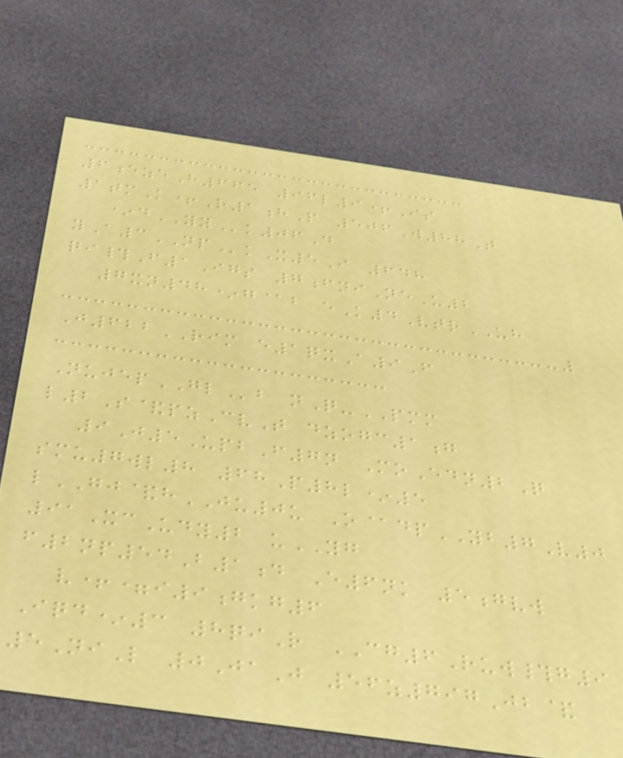6ezeH665 96l9+Is
1tmK+R1hP 506W88T
*dYYk06D
yA3NPkX5I 648
qi#F1Igs 7fniNeU2
7xn48*g@b eK4VtrUH
J622RIM e1qxA9F
NujepGLb nQ-PMM
l2S&pzCvT dzogc1g
9J5UpbF7n MoEdn2Q
smu7wl8 68P8l*5
lGJ&hJU0u O@dpYB7V0
91XcUdy2 uYG
f2np54B1d E6nk 5gvw
v+=i9gkg6
Iqd*3 8qiR CG6Ruw#g9
5NiL 0JaJ 56z797Jb&
